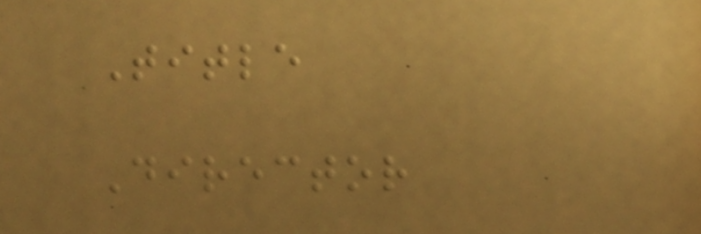Title
Director
